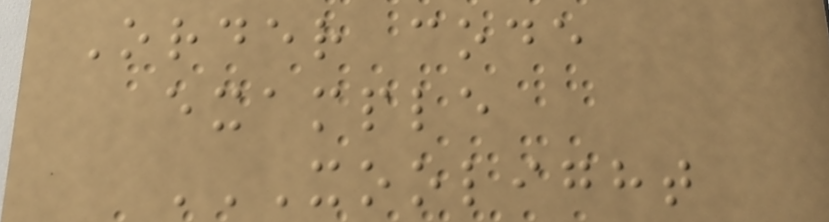Order code
example
XOOLIGHT
